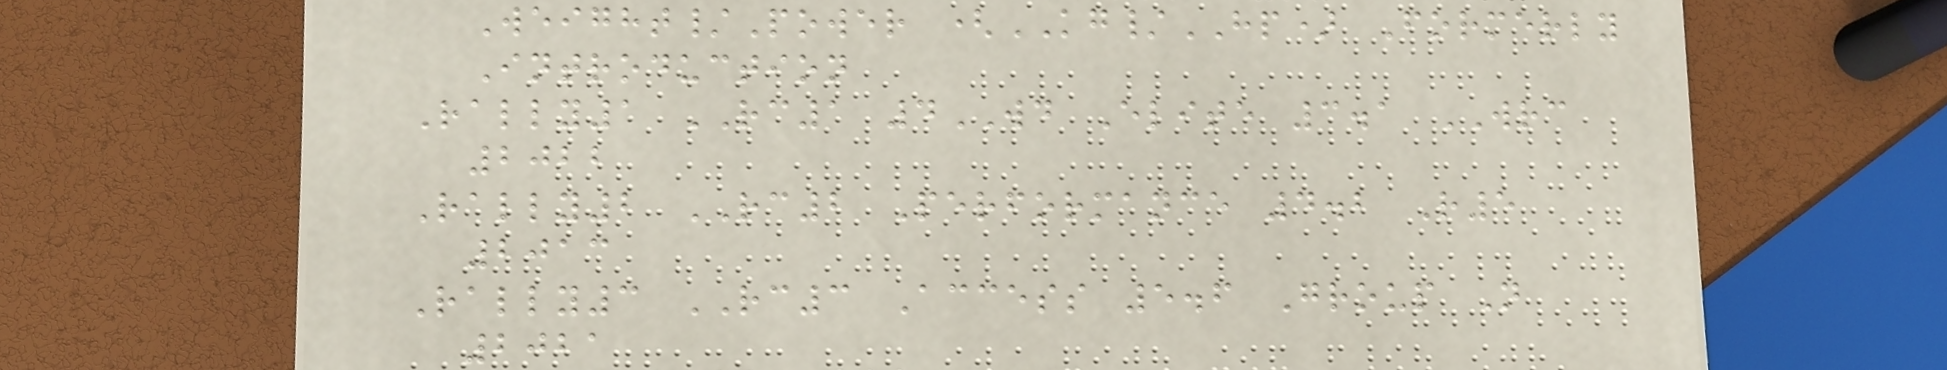Weight/Power (KG/HP) Formerly
Introduction
Rally1 RC1 4WD Elite 3.1 WRC
2022
Rally2 RC2 Performance 4.2 R5
2013
Rally3 RC3 Access 5.6 Group N
2021
